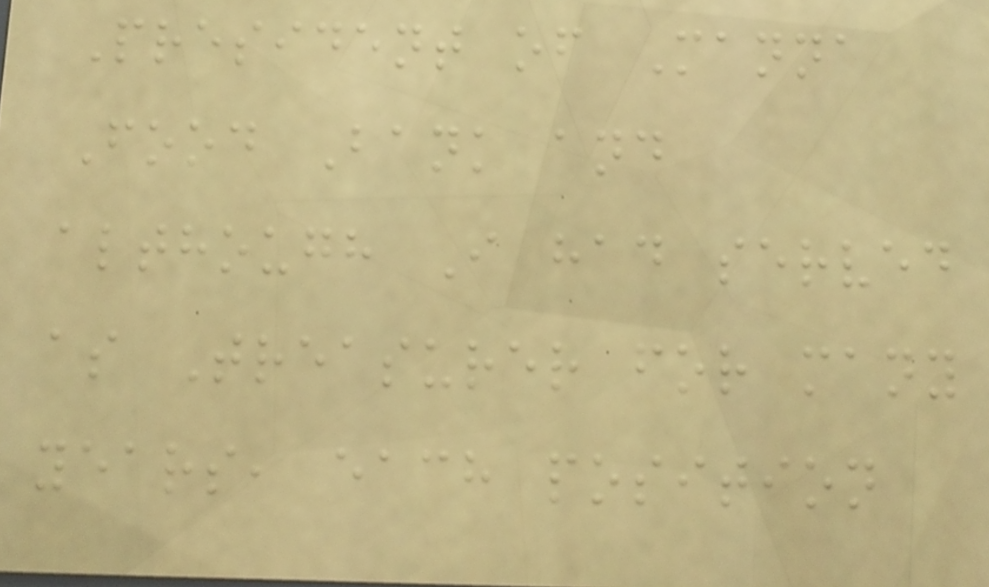President of Manna
Food Bank and
although I had served
as Treasurer for many
years, each position
